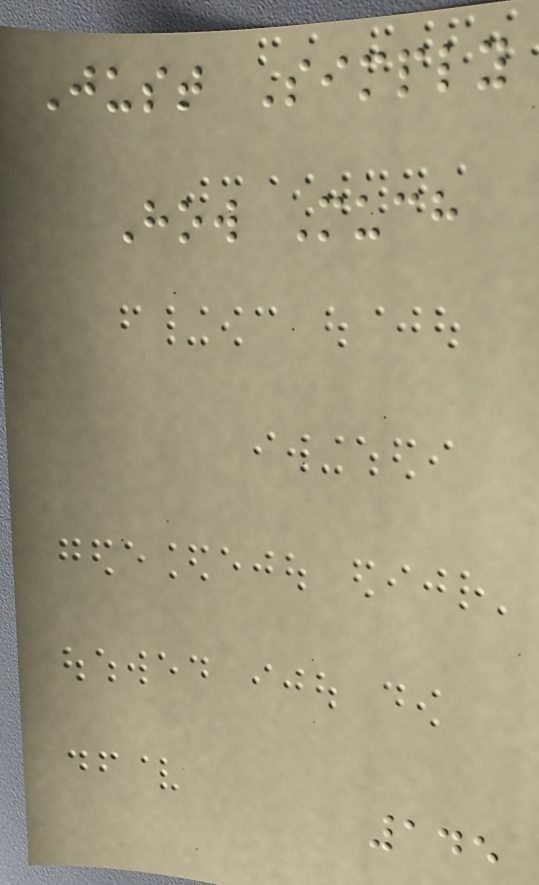Just Simply
How Much
145
